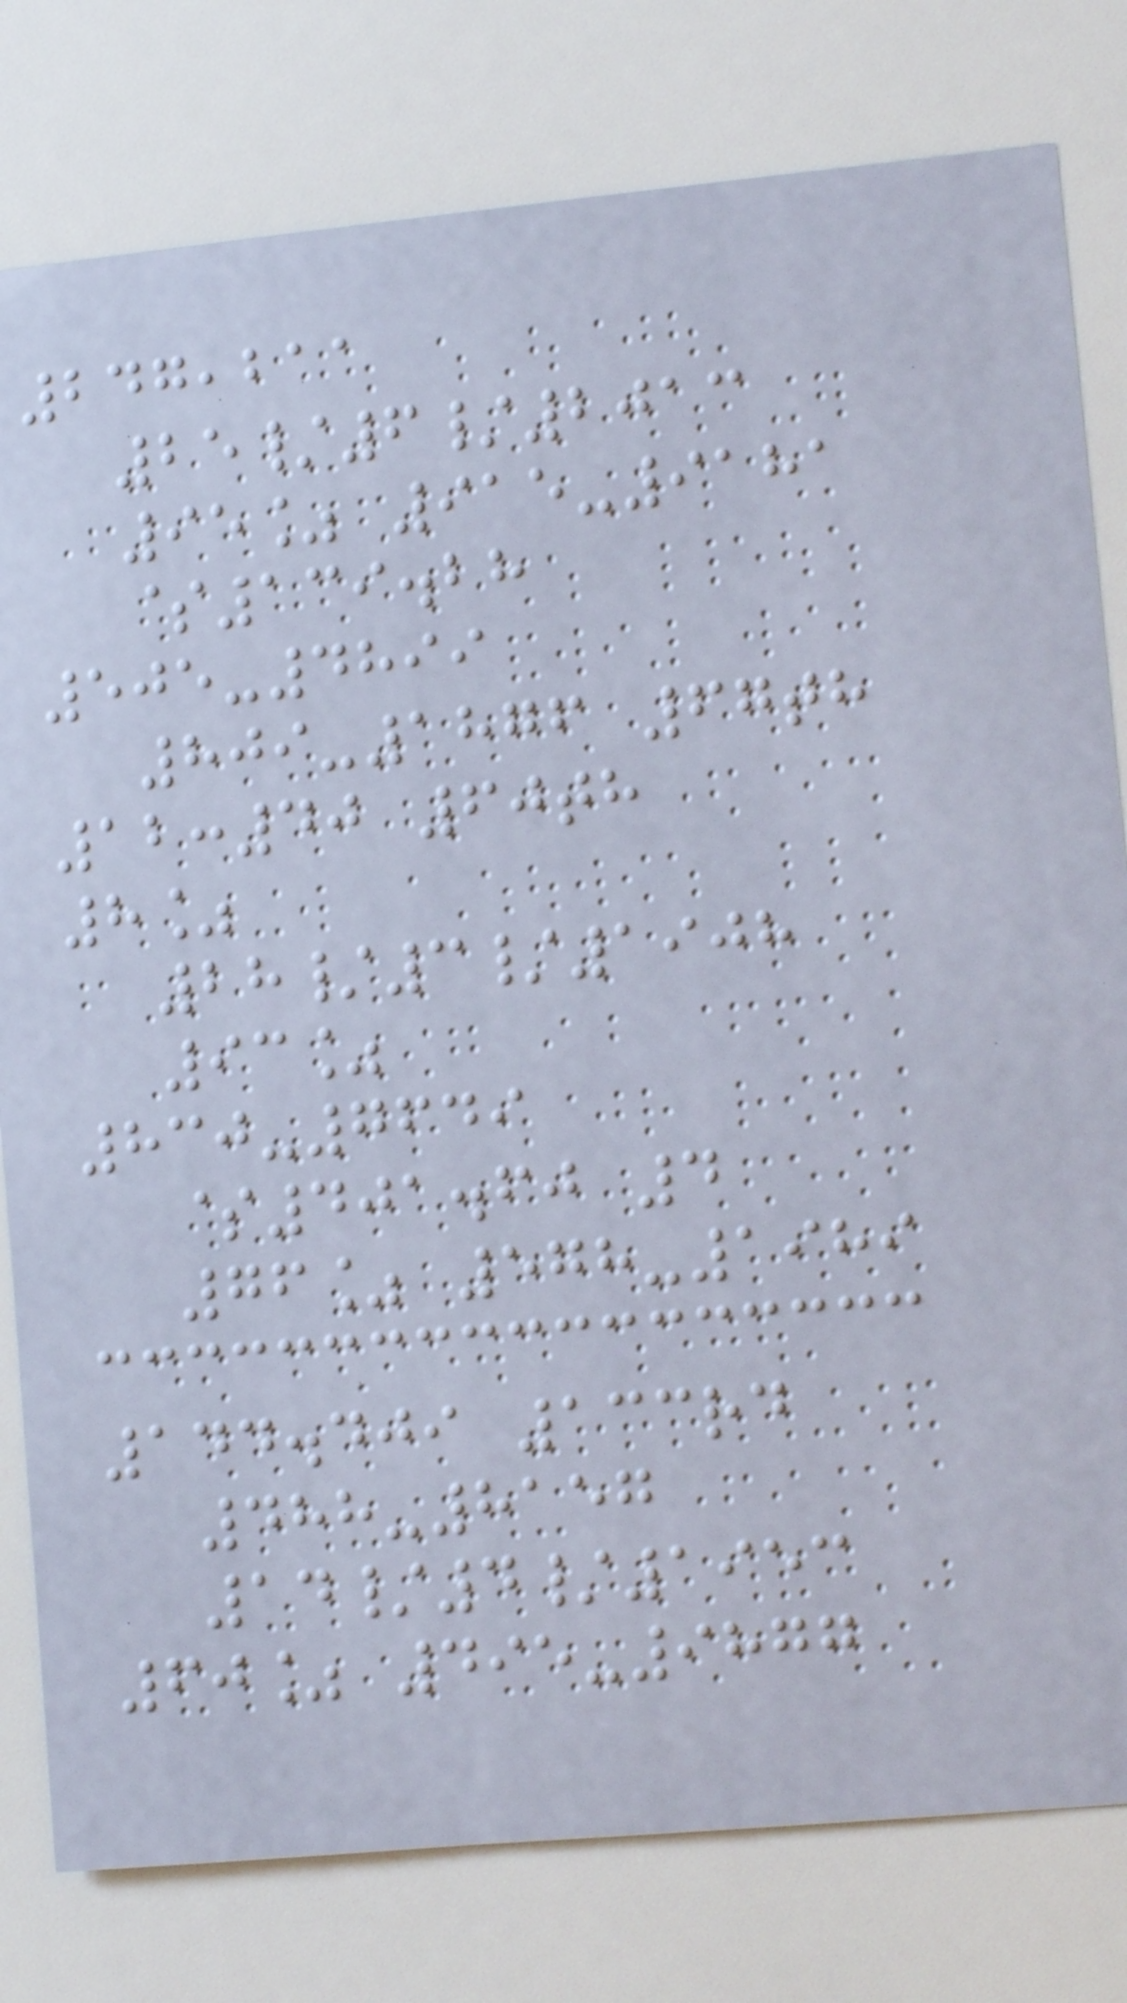247,211
25/6/2013
95% 915-9181
$139.28
505-4899
809-1876 67th
12:40 60th
8%
28/3/1908
93%
830-7649
$401.60 4
76% 578-1989
144.409 133rd
488-8157
14/4/1953
60% 495-9877
